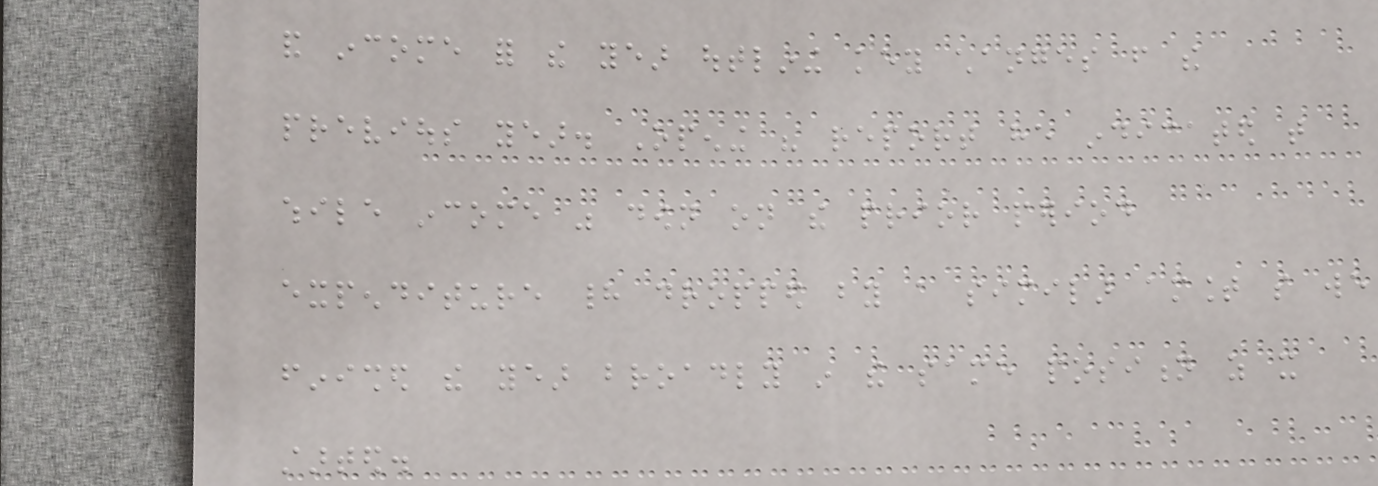and income for the year outlining key changes from the
previous year. Opening his report he indicated that
while income was down on the prior period
expenditure had dropped by a similar amount so we
finished the year broadly in the same position as it
started.
